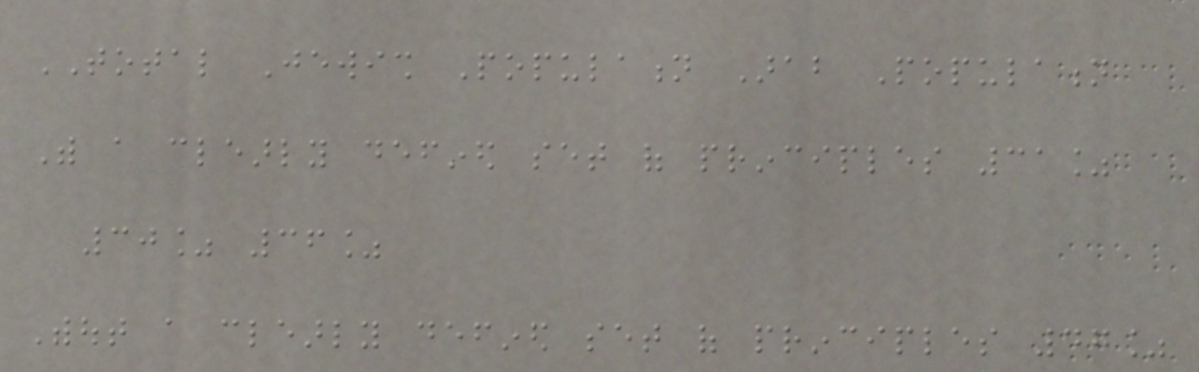TOTAL Jewish Population Arab Population
With a clearly defined set of principles 31%
30% 36%
Without a clearly defined set of principles 47%
